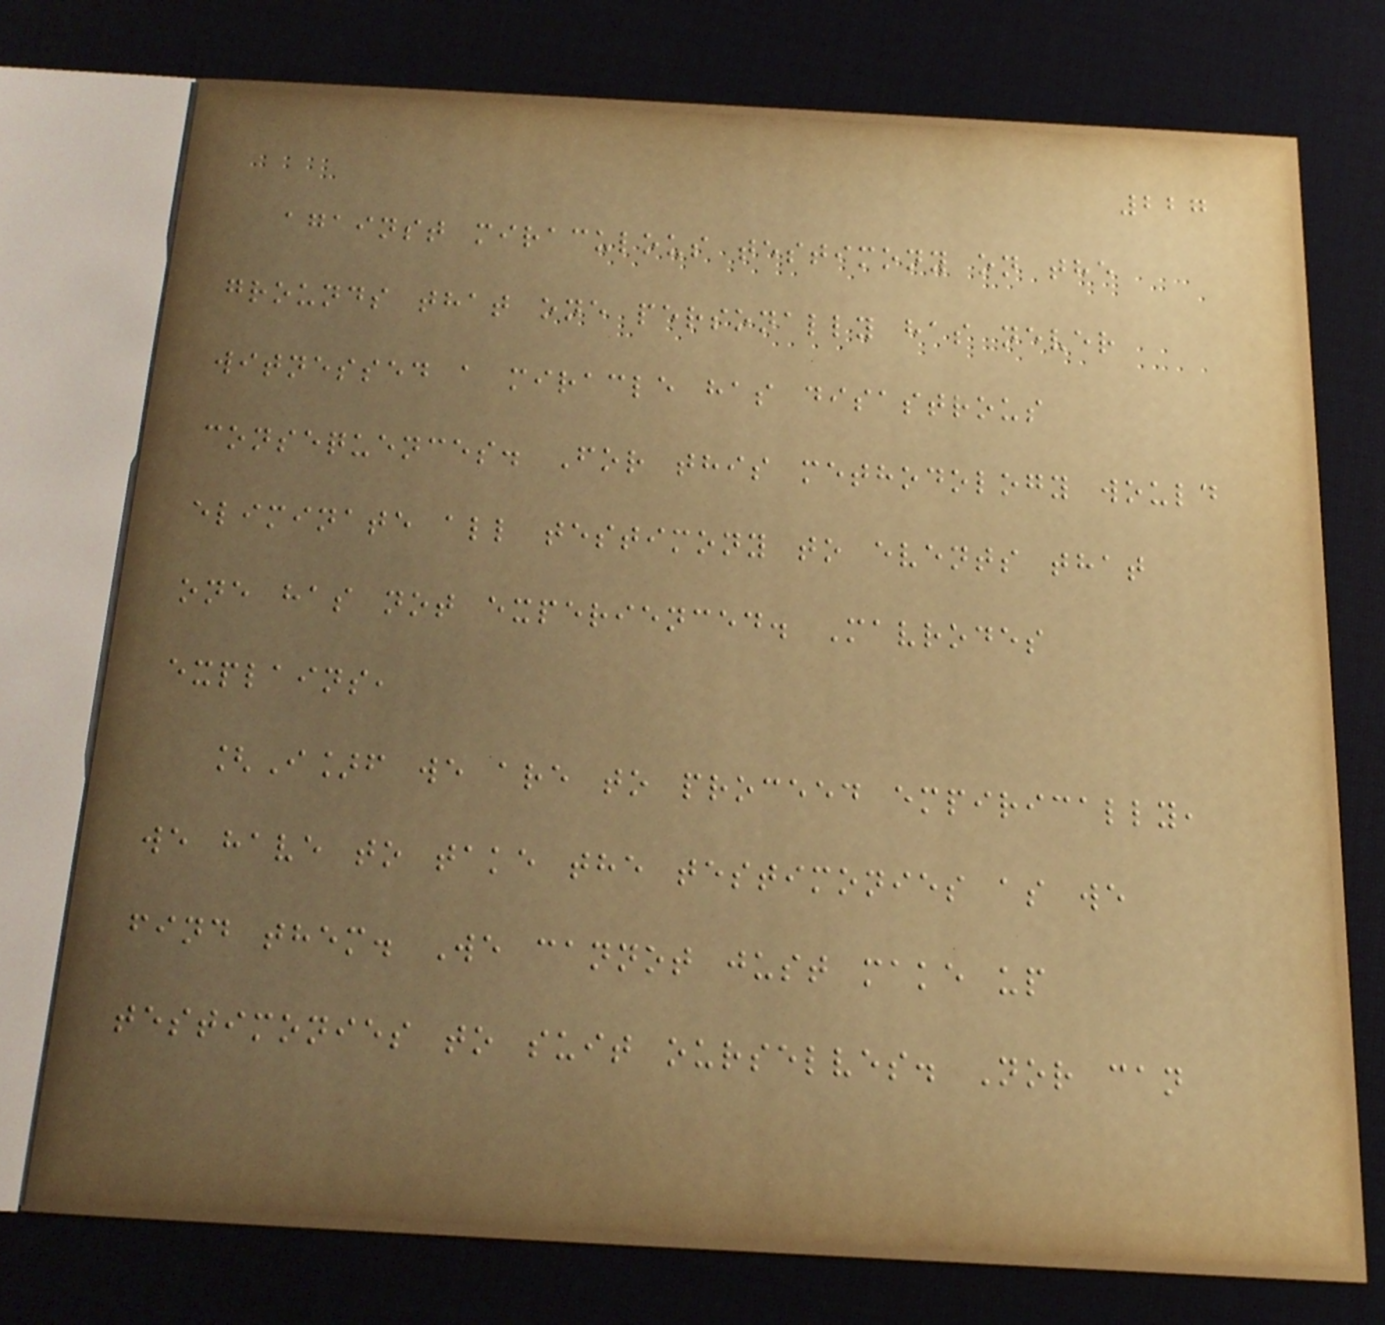227
against miraculous testimony on the
grounds that one personally has never
witnessed a miracle has disastrous
consequences. For this methodology would
eliminate all testimony to events that
one has not experienced. Mavrodes
explains,
[I]f we are to proceed empirically,
we have to take the testimonies as we
find them. We cannot just make up
testimonies to suit ourselves. Nor can
